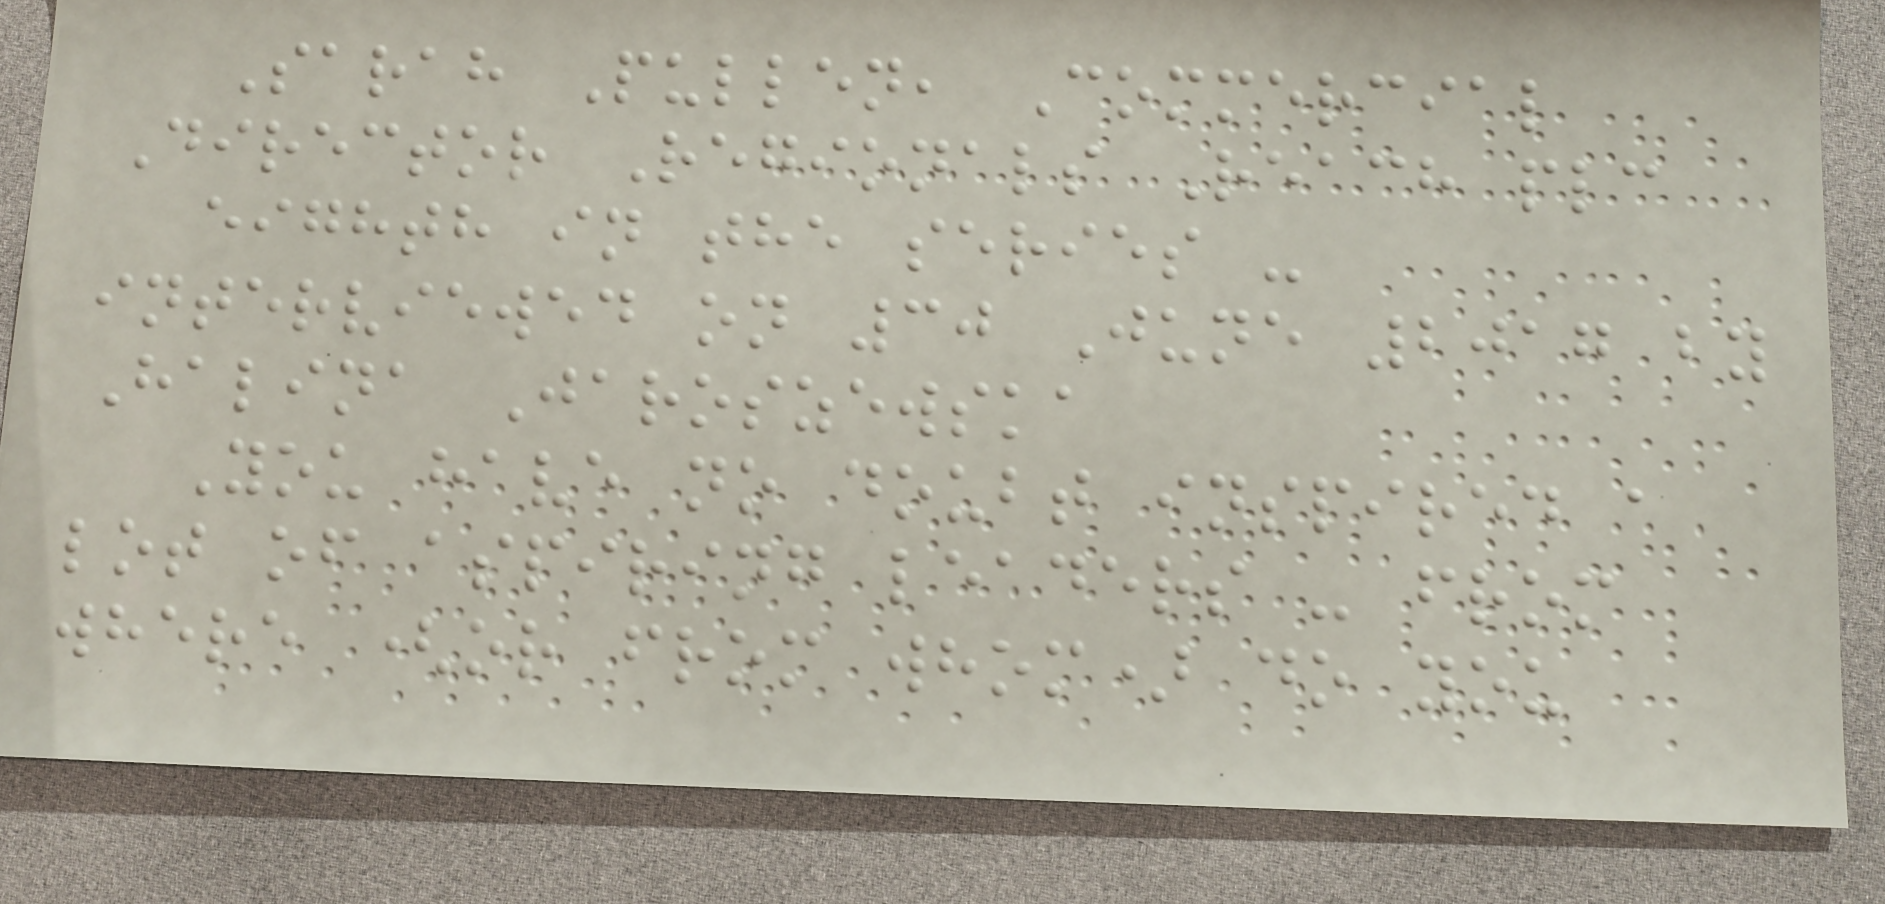Sarah Pullen, Commercial
Director Regionals Reach plc
eighth in the series -
interviewed on 30 June 2017 by
Halina Jaroszewska
You have no doubt inspired a
lot of aspiring leaders - from
where (or from whom) do you
